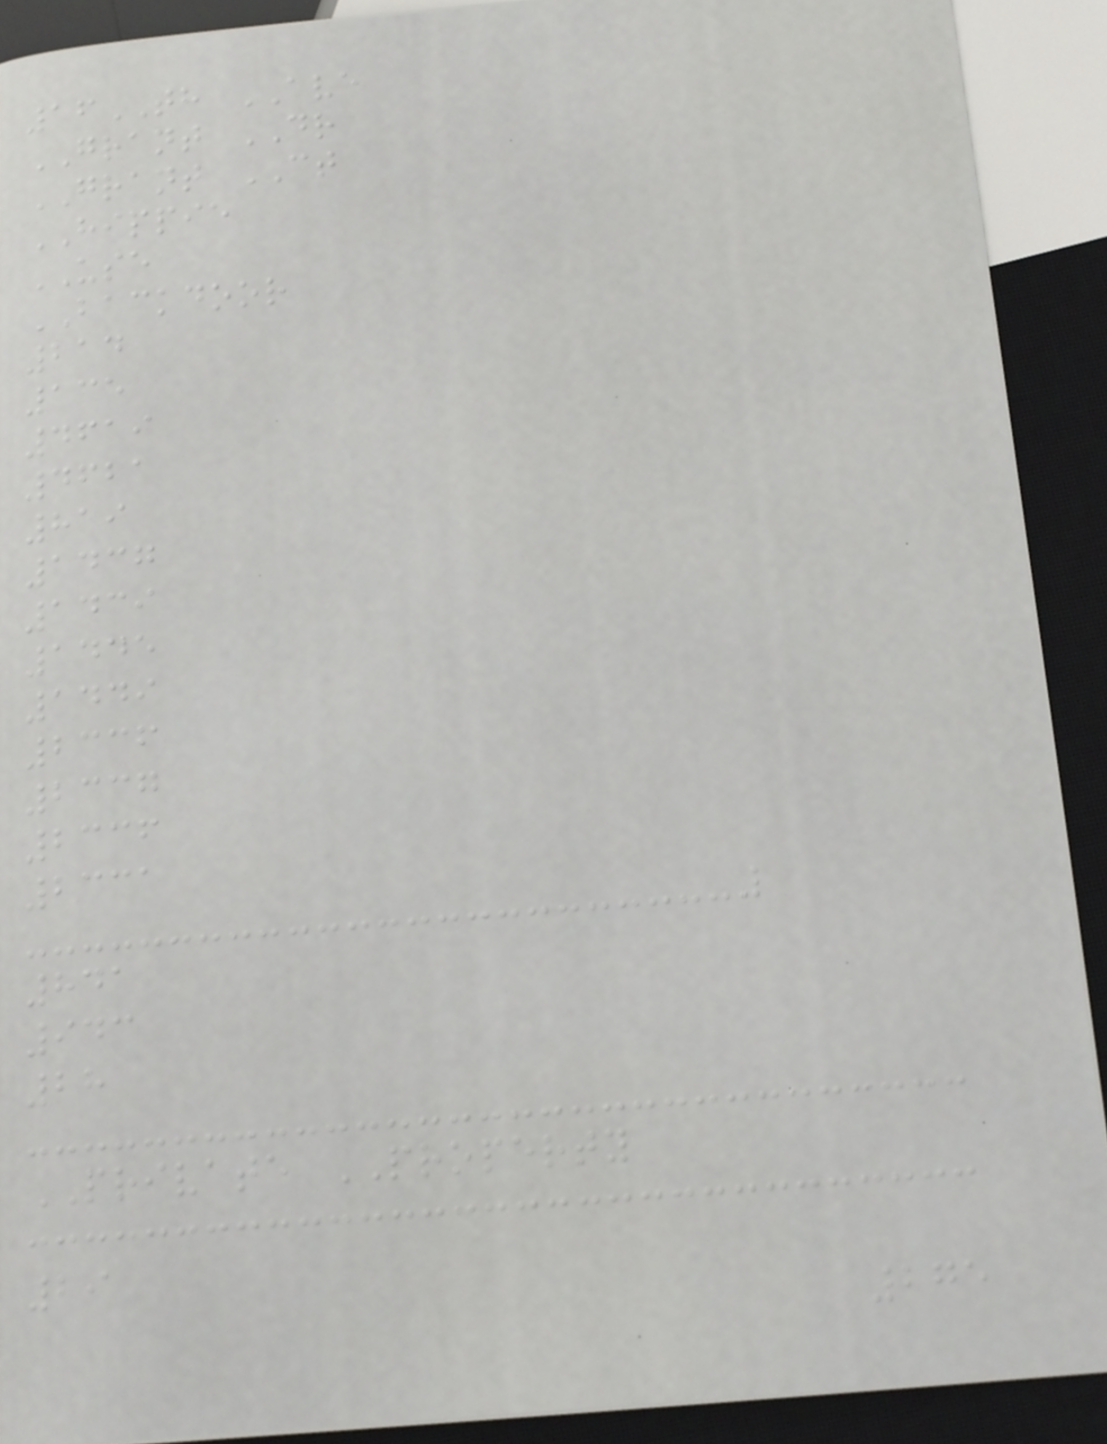16TH AVE
GRANT DR
GRANT CT
HIPPIE
USE
BACKDOOR
214
135
4619
4621
819
1437
1439
1445
1449
2336
2337
2336
2331
841
943
28
PRIVATE PROPERTY
29
275
